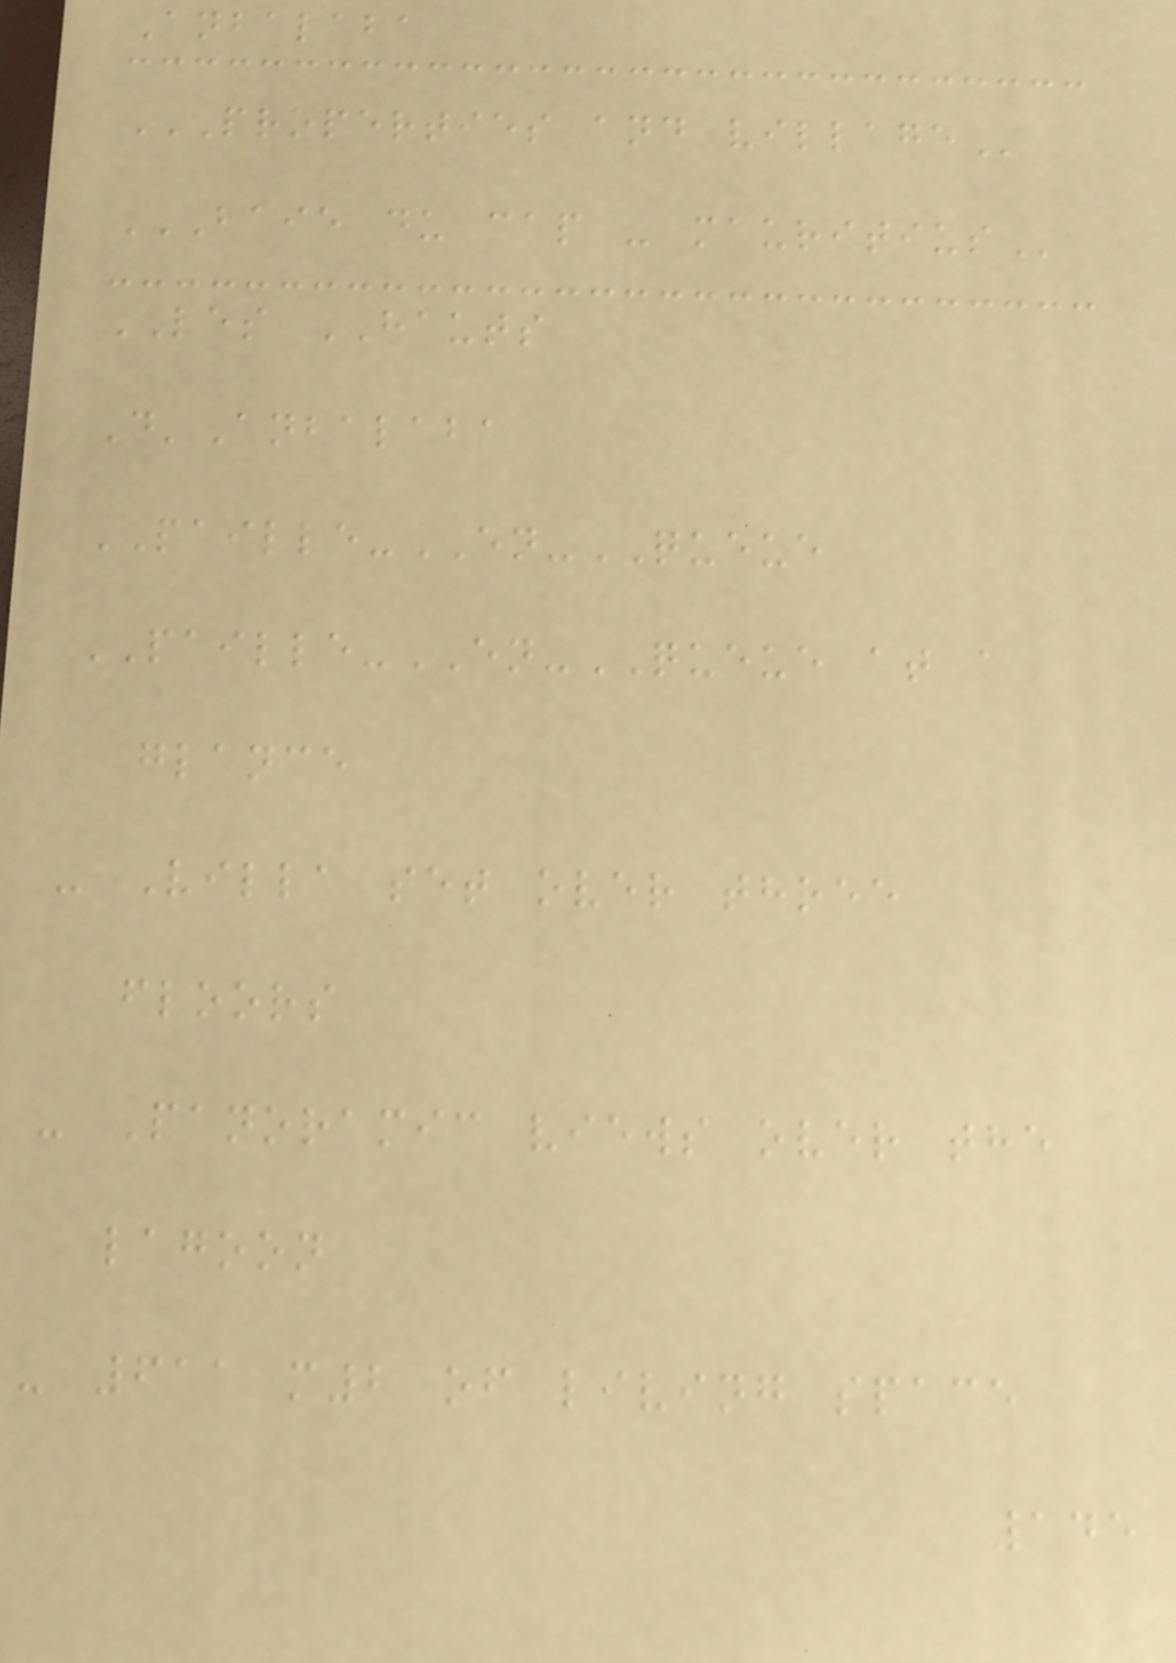Anbalaba
PROPERTIES AND VILLAGE
BAIE DU CAP - MAURITIUS
LES HAUTS
D'Anbalaba
PAILLE-EN-QUEUE
PAILLE-EN-QUEUE at a
glance
- Villa set over three
floors
- Panoramic views over the
lagoon
- 611 m2 of living space
145
